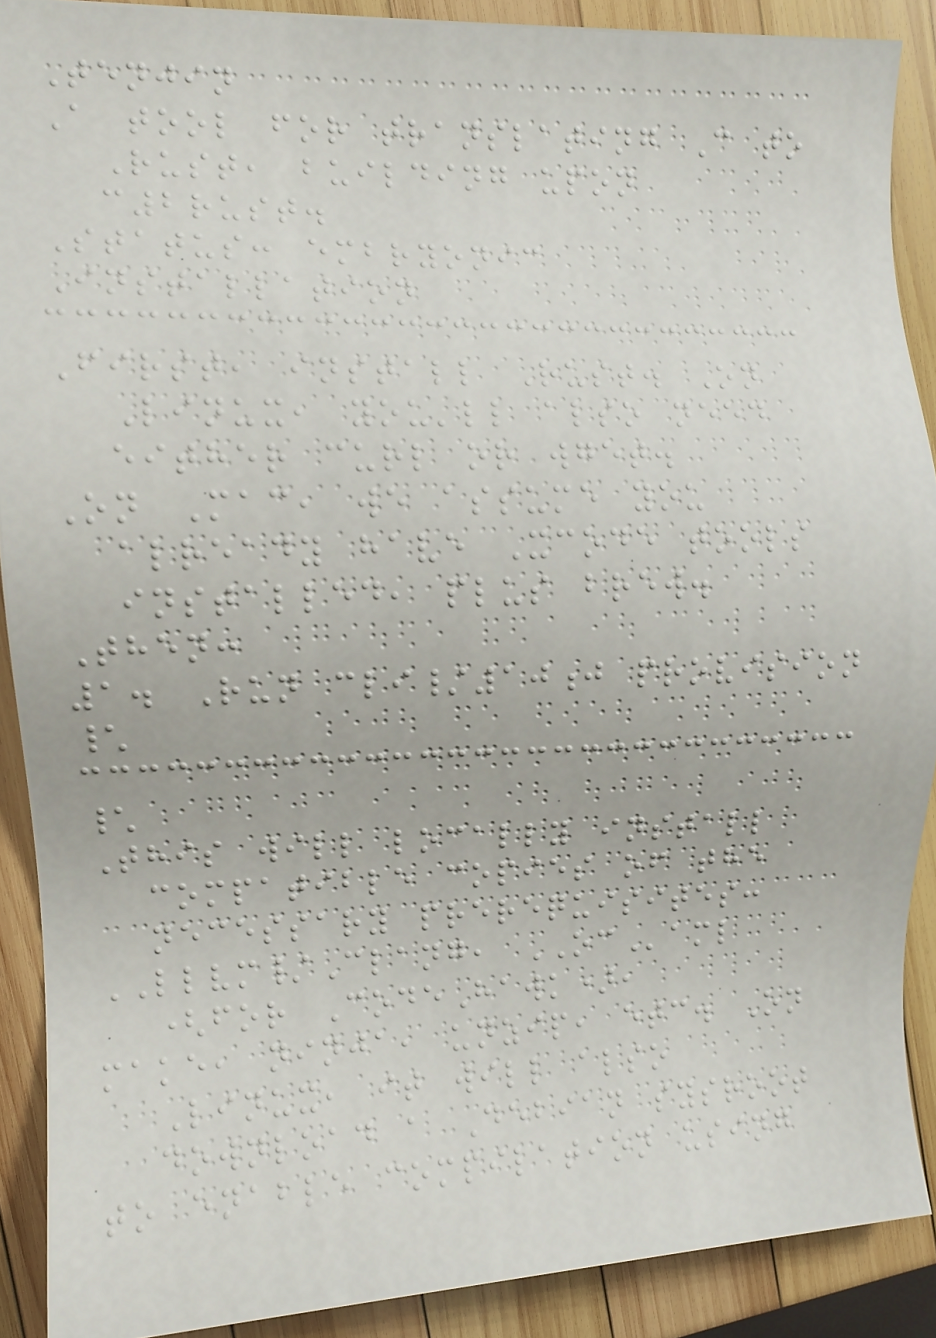Tenjin
A tool for translating C to
Rust, building upon
c2rust.
Status: embryonic
Installation
First, install Rust. On
Linux, you'll also need
either curl or wget.
On Mac, we assume you
already have Xcode tools
installed, plus brew.
Then:
1. Run cli/10j provision
\
\
This will locally install
compatible copies of the
necessary prerequisites:
LLVM/Clang, OCaml
(for CodeHawk),
make, ninja, unzip, etc. On
Linux, it will also
download a Debian sysroot
to enable compilation using
